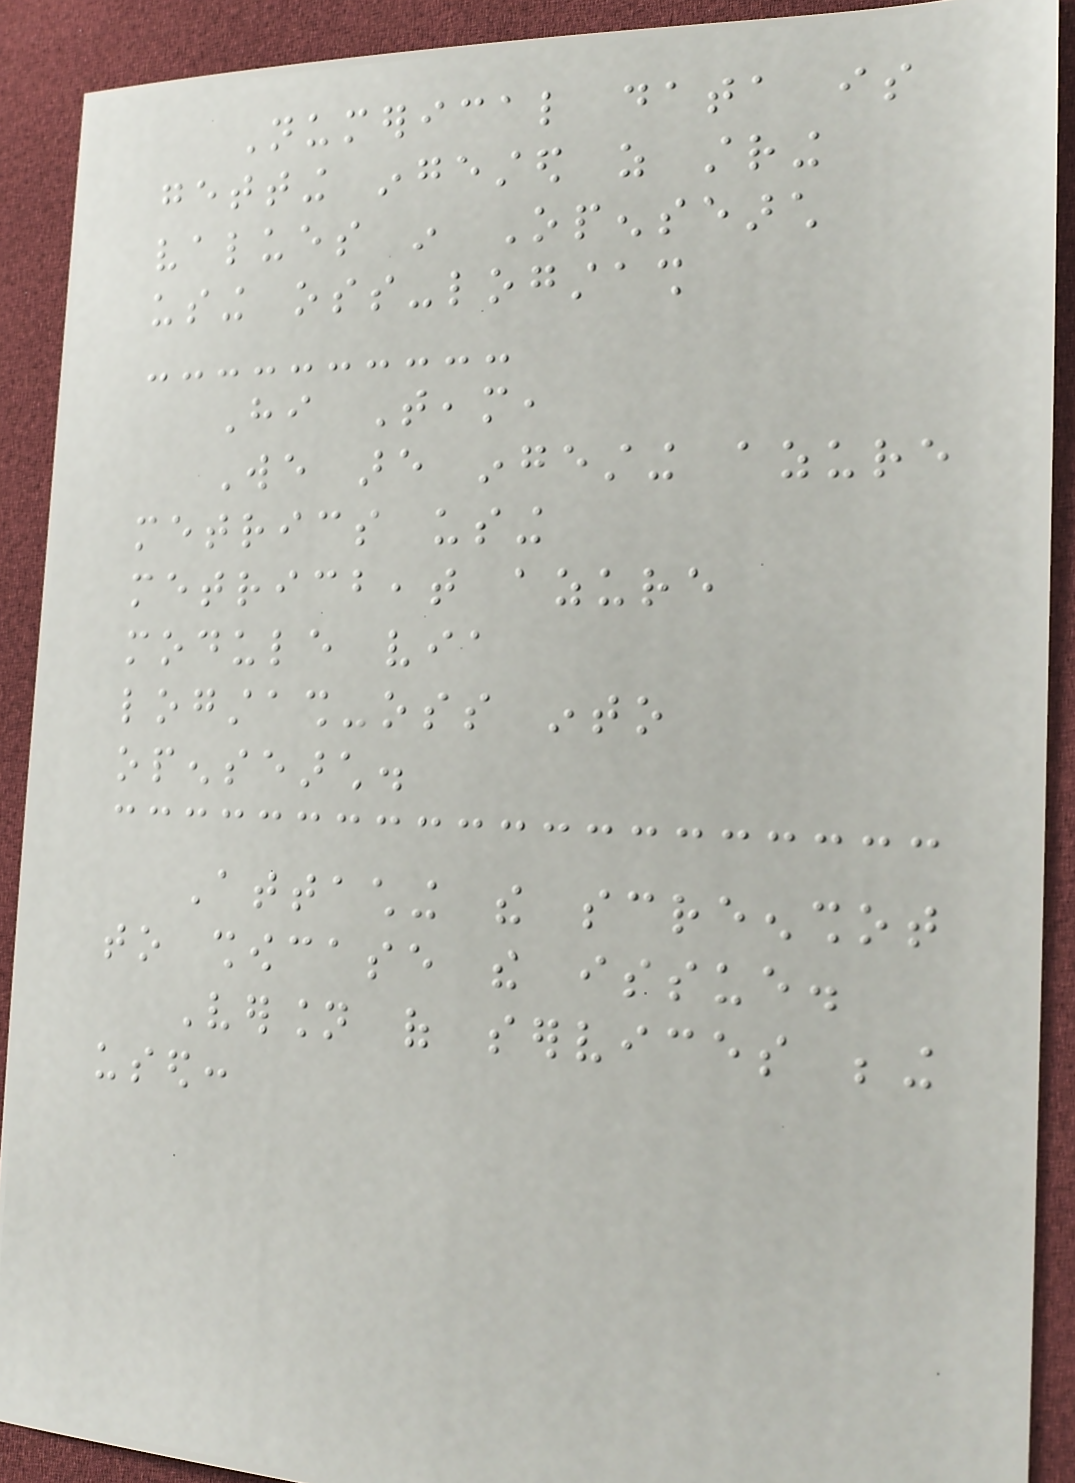Numerical data is
getting ingested as string
values in Opensearch
using oss-logstash
Hi Team,
We are ingesting azure
metrics using
metricbeat azure
module via
logstash-oss into
opensearch.
Attaching the screenshot
to showcase the issue.
Version of services being
used:
